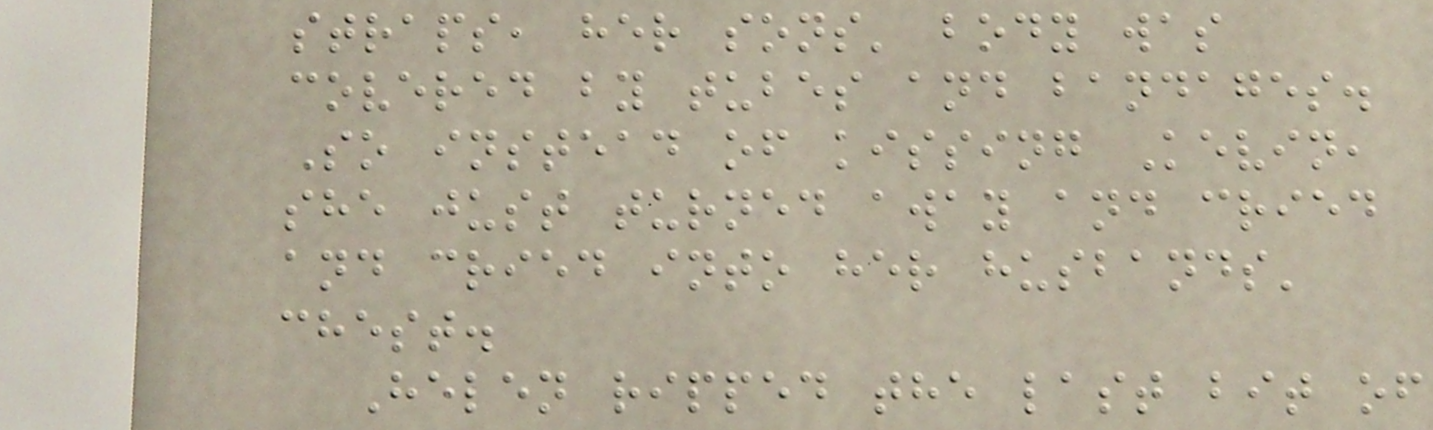straps, her sons' body was
covered by tubes and bandages.
So instead of kissing Kevin,
she just turned away and cried
and cried into her husbands'
chest.
Helen ripped the last bit of
